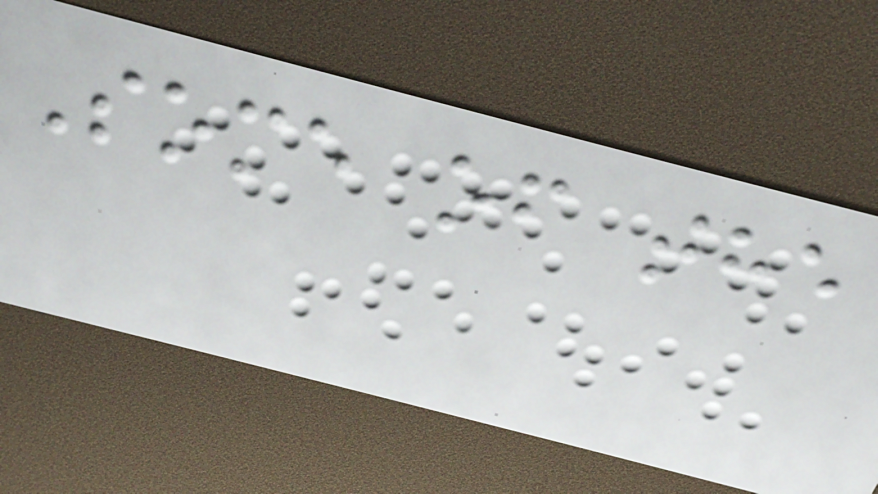Some of the
